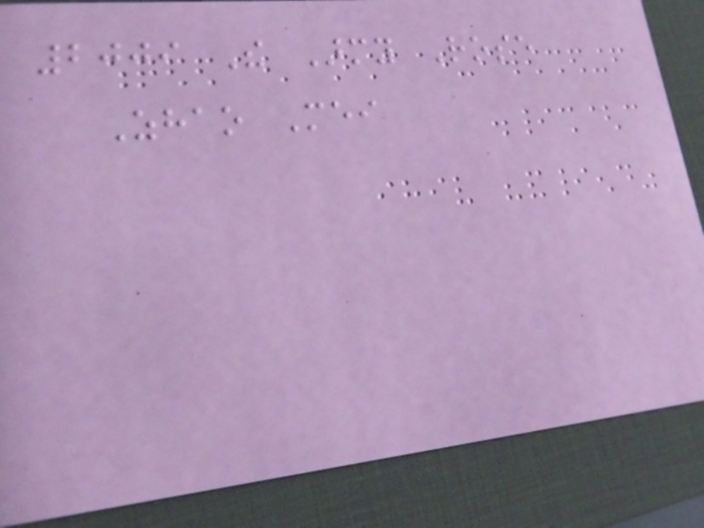2009 The Army Rose
Zhao Mei
